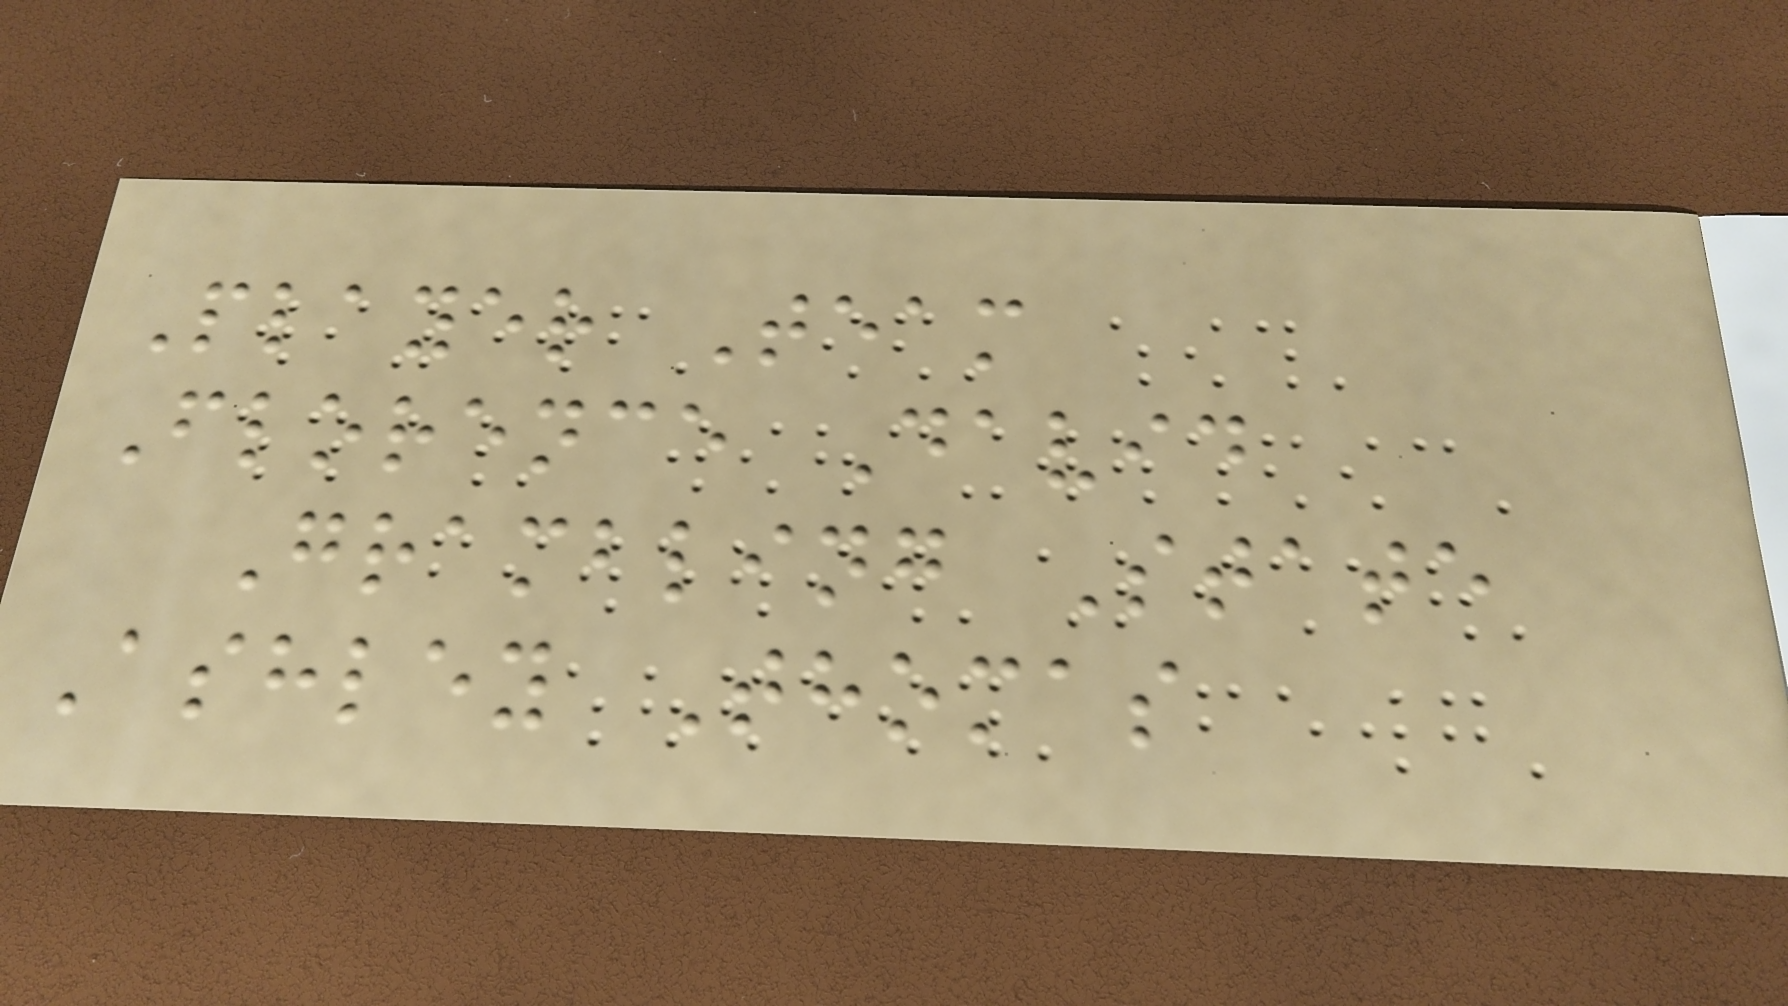Player Team
Florence David
Grambling State
Ashley Thomas
